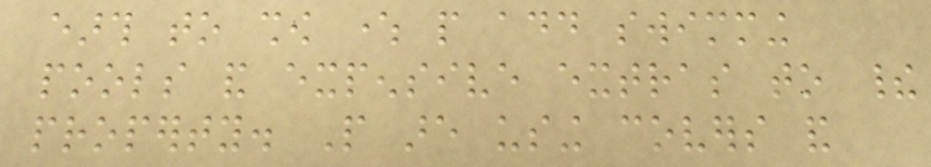earth to show where people add swimming
pools and expensive extras to their
property. People are using covers and
